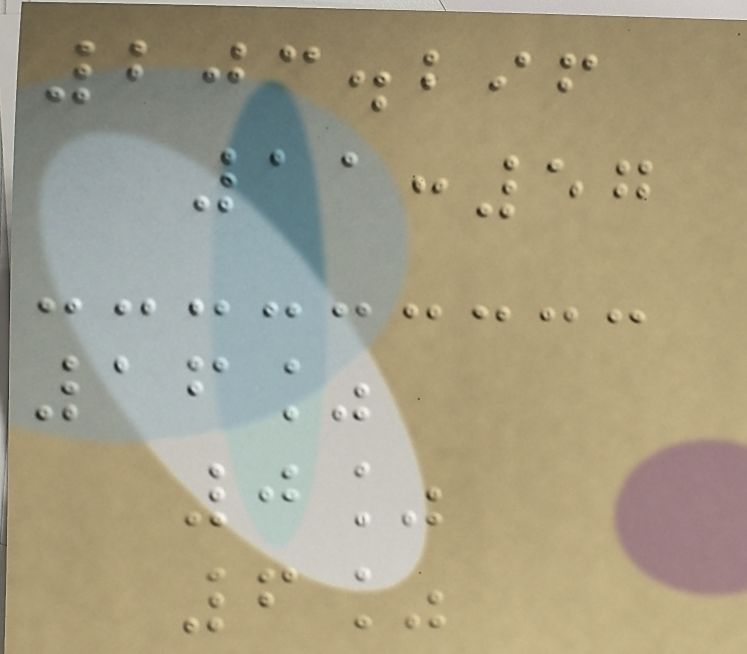203.296
11:57
16%
0%
6%
